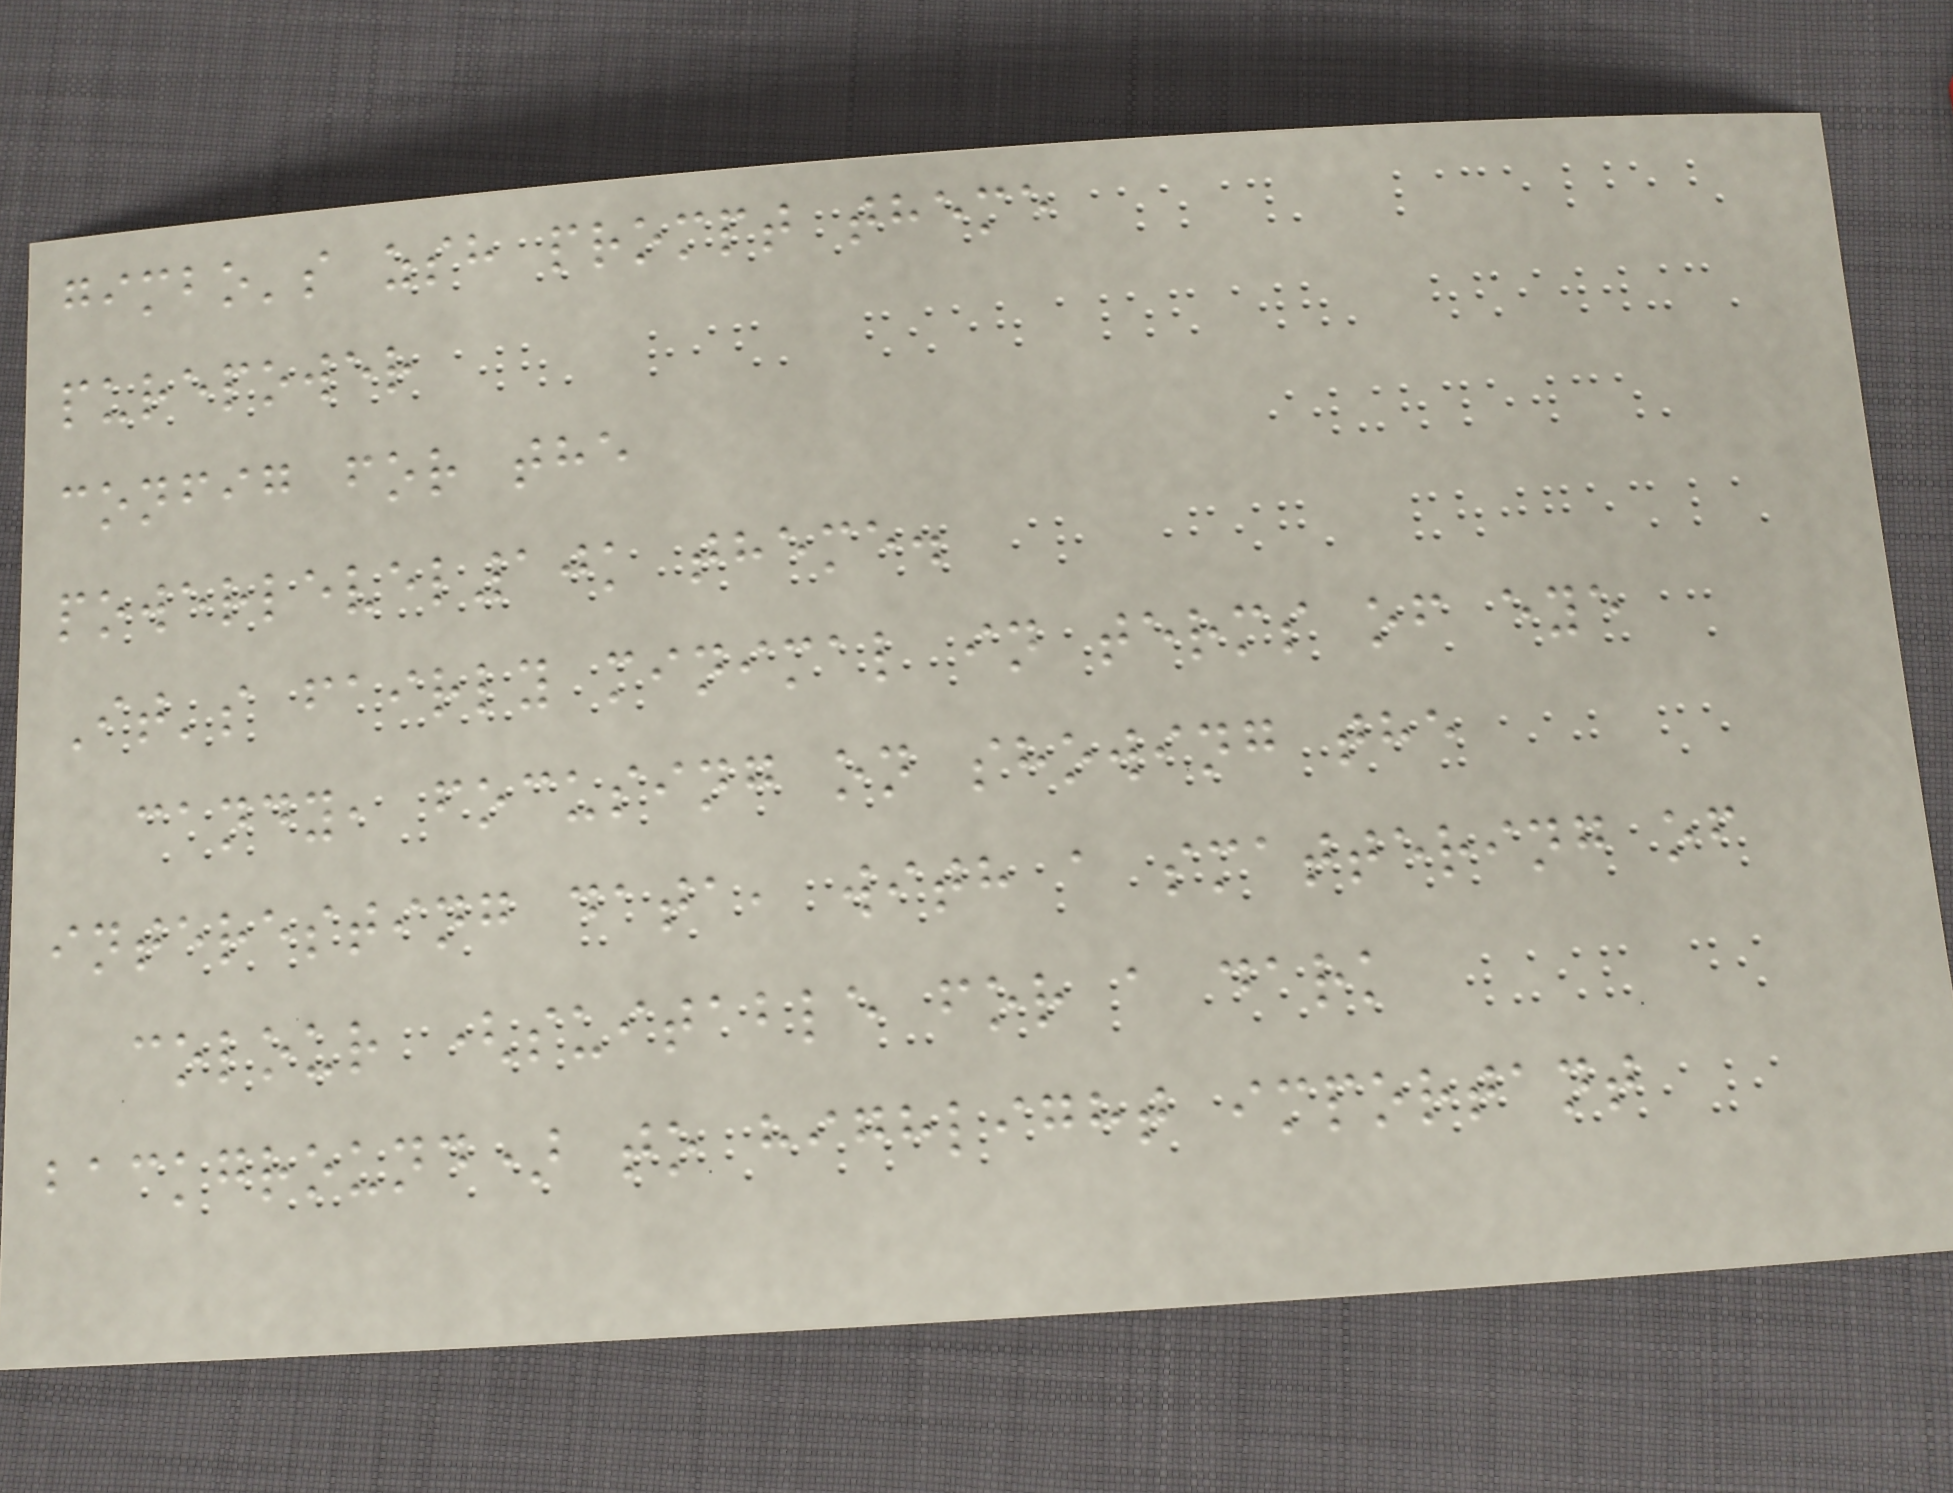gimbo's zsh prompt theme
purepower
config for the
powerlevel10k theme.
It's fairly minimal in terms of eye
candy, focusing on showing the
interesting data, with a smattering of
colour (suitable for a dark
background) to highlight important
